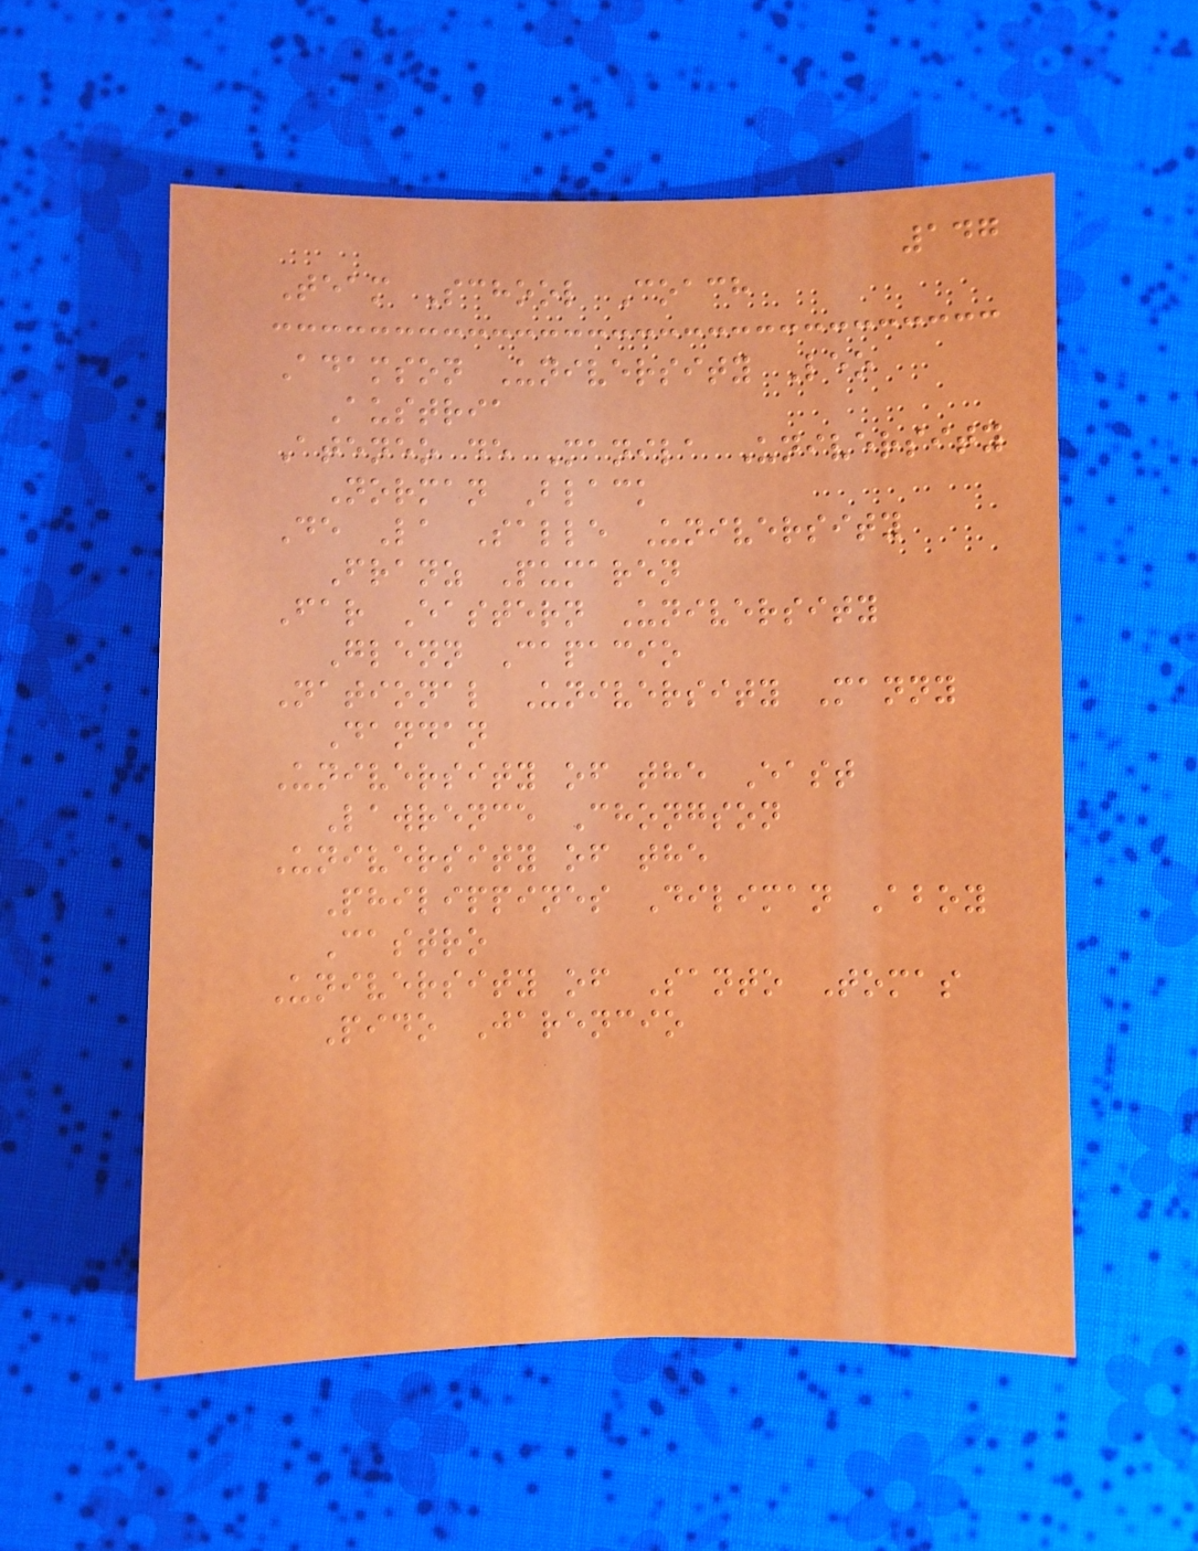147
Team School Coach
Adamson University Leo
Austria
Ateneo de Manila University
Norman Black
De La Salle University
Franz Pumaren
Far Eastern University
Glenn Capacio
National University Manny
Dandan
University of the East
Lawrence Chongson
University of the
Philippines Diliman Aboy
Castro
University of Santo Tomas
Pido Jarencio
